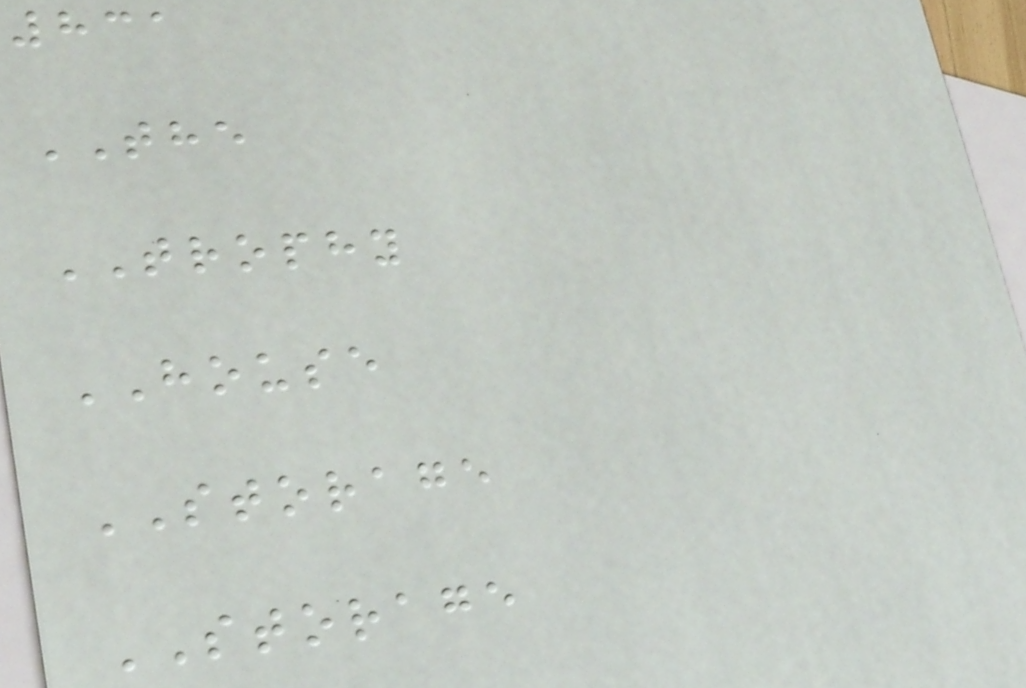831
THE
TROPHY
HOUSE
STORAGE
STORAGE
